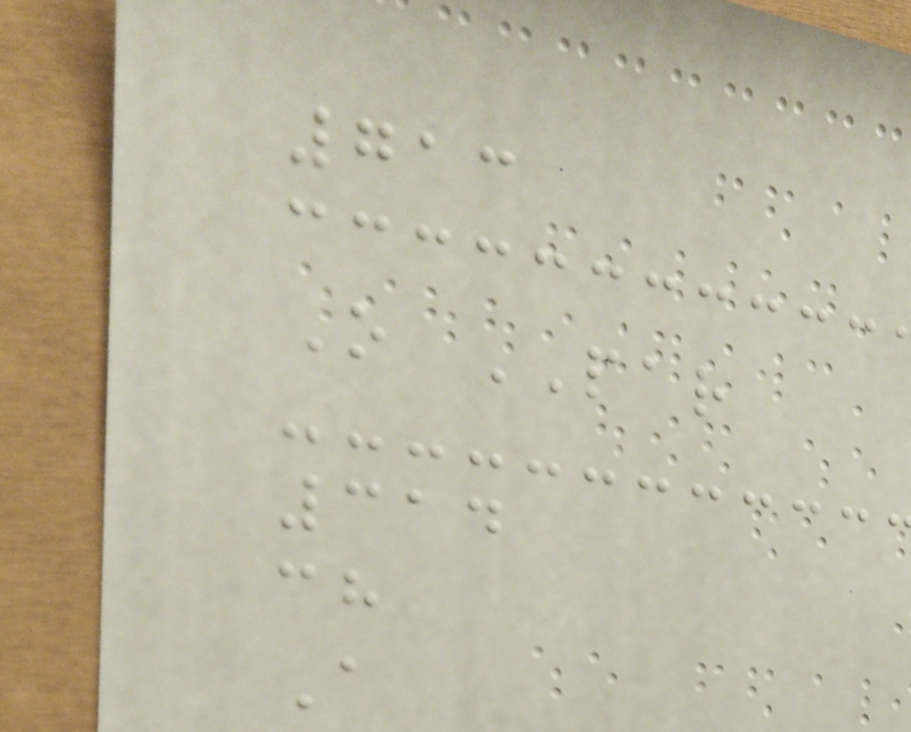713
O PAR
314
ch
A
